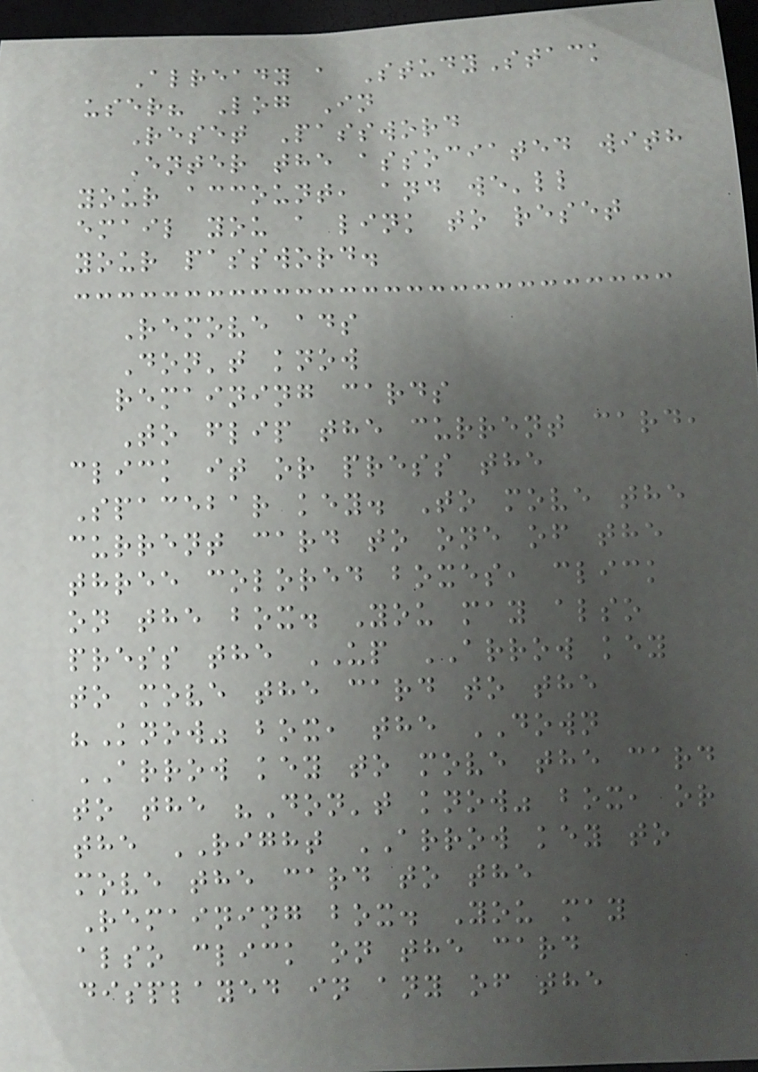Already a StudyStack
user? Log In
Reset Password
Enter the associated with
your account, and we'll
email you a link to reset
your password.
Remove ads
Don't know
remaining cards
To flip the current card,
click it or press the
Spacebar key. To move the
current card to one of the
three colored boxes, click
on the box. You may also
press the UP ARROW key
to move the card to the
"Know" box, the DOWN
ARROW key to move the card
to the "Don't know" box, or
the RIGHT ARROW key to
move the card to the
Remaining box. You may
also click on the card
displayed in any of the
